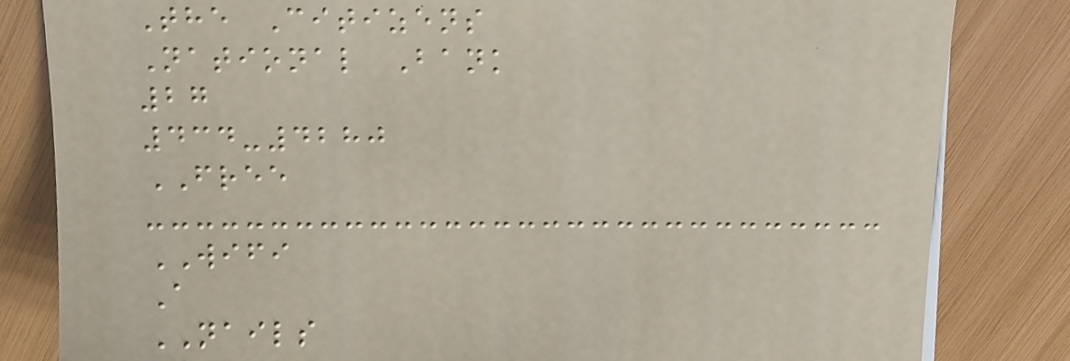The Citizens
National Bank
27
434-4280
FREE
WIFI
A
NAILS
